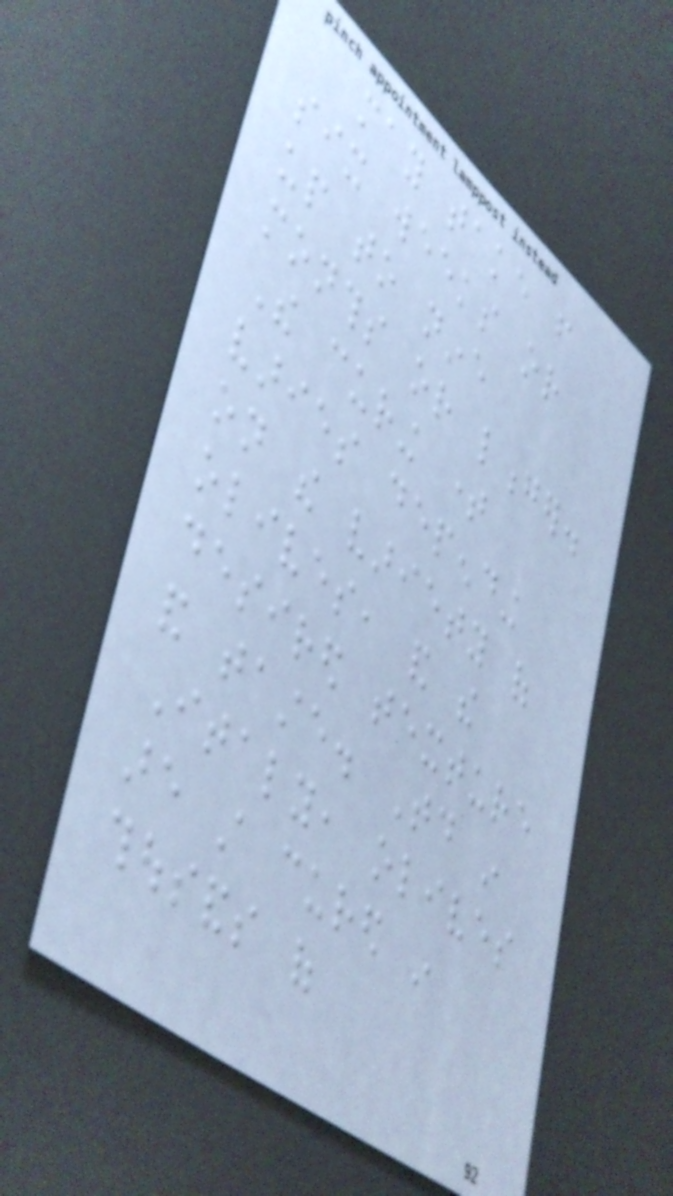may take from
six weeks or
up to nine
months or longer.
The curing time
varies depending
on the variety of
olives, and the
desired texture
and taste. Today in
Italy, olives
are still cured in
thousands of
